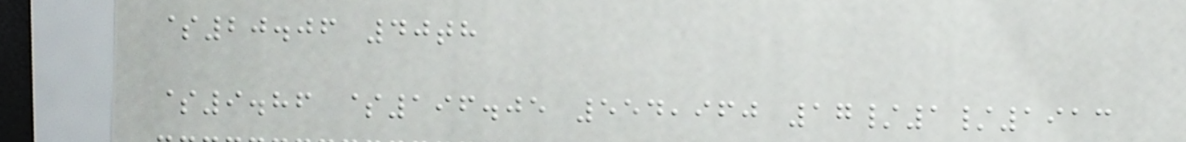$20.06 40th
$9.86 $196.05 554,960 17/1/1913
